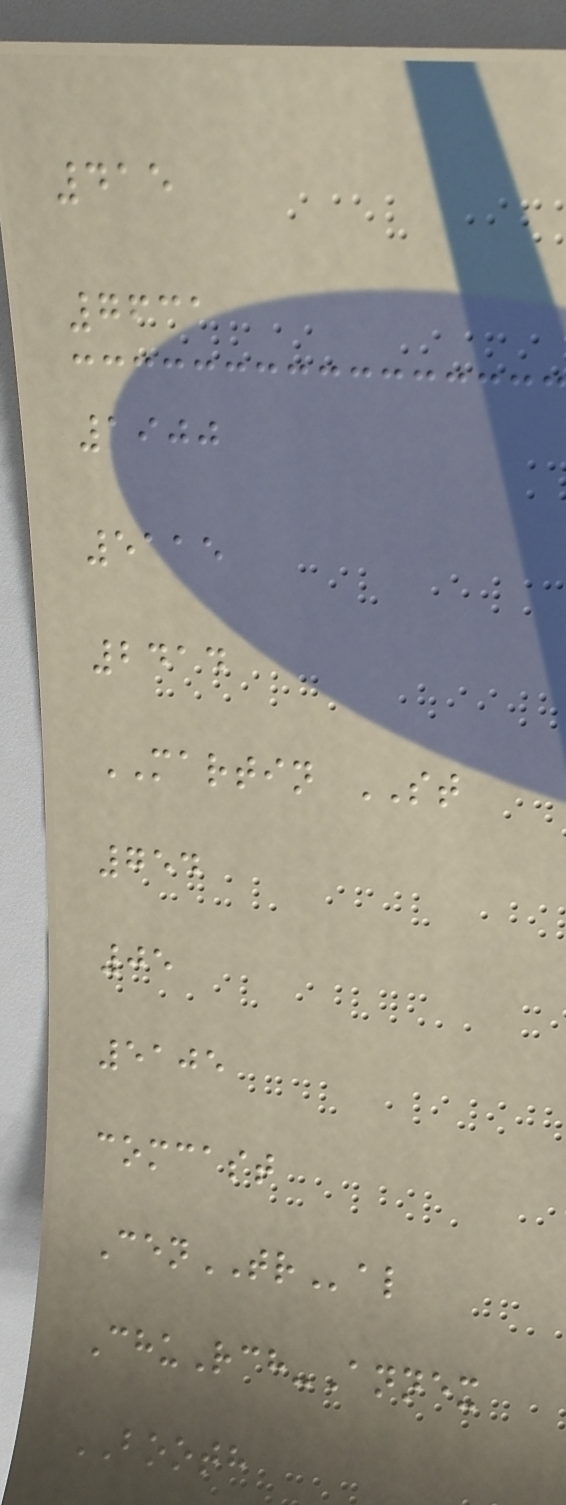415
7631
1900
5115
2414
MARTIN ST
754
05
5105
comcast
CenTRal
ChuRch-Annex
BOOTH
